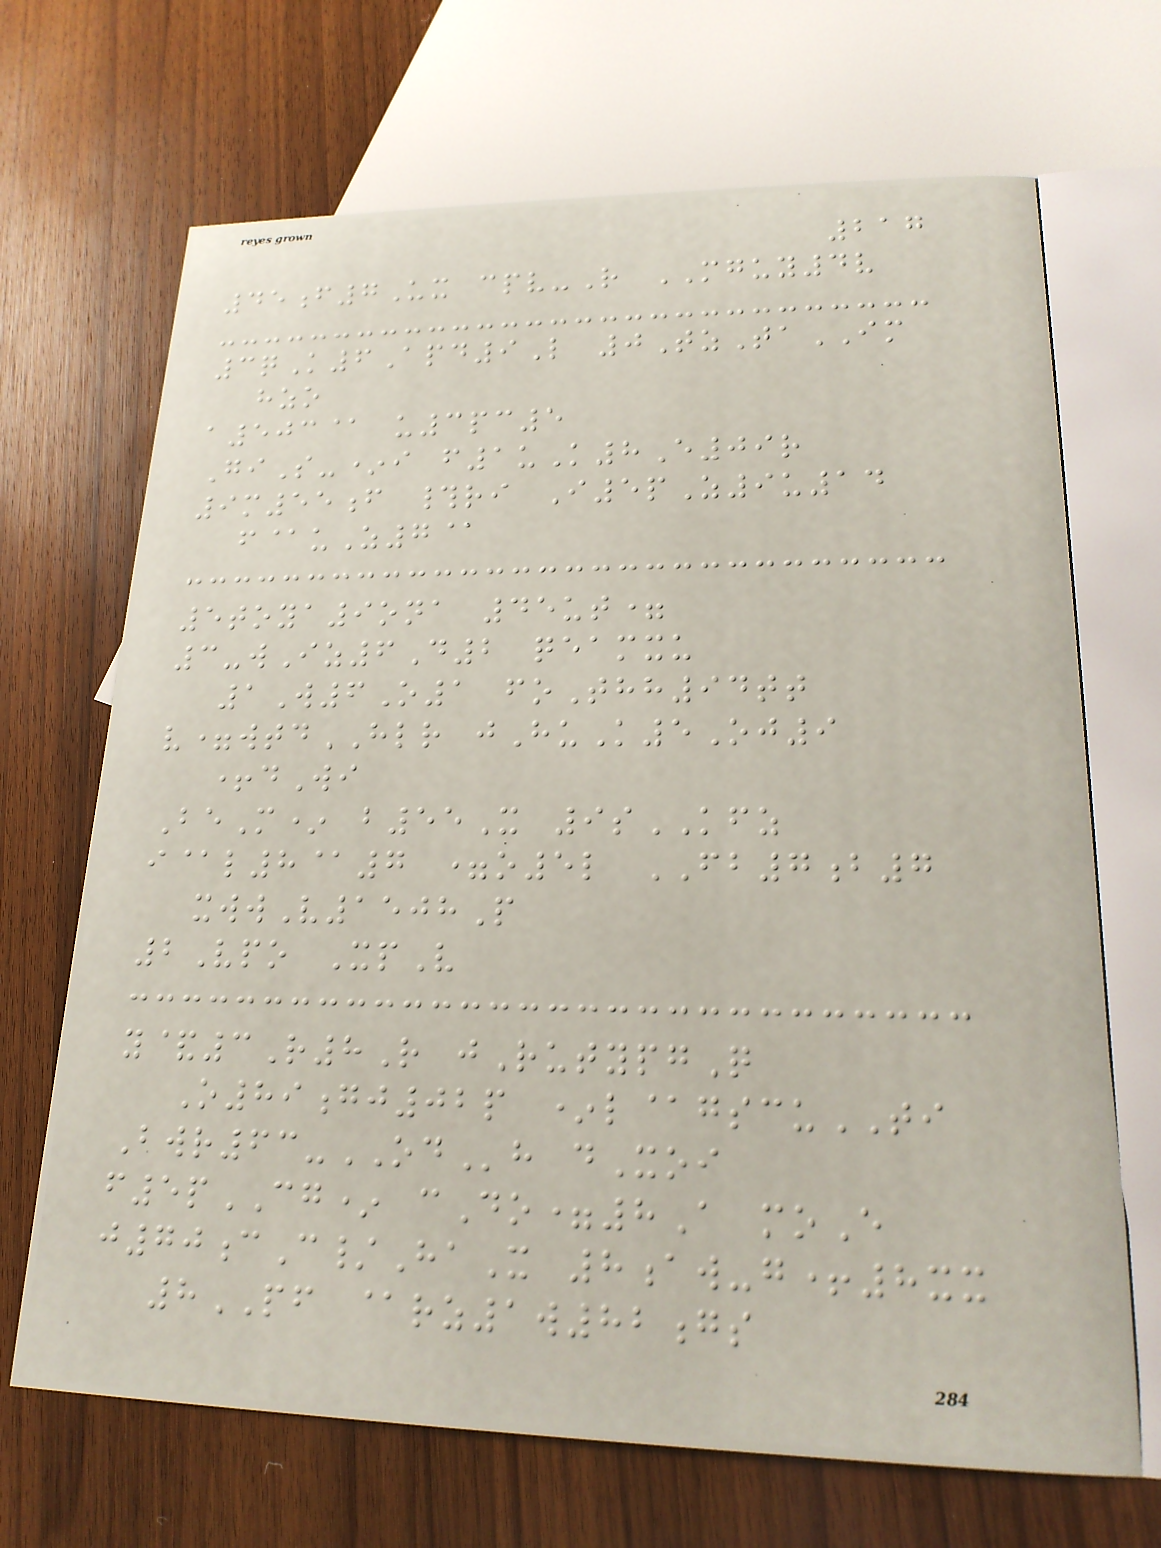217
45f7Ux cpv-R MGUY4v
3qK6Apd9L 0TzTaIM
hzo
a503@ u3pc5
GiS-*i f1uK8E09r
9m55f #ri I5pZ9u14
f@uZ7@
5toya9ona 45ut=
3-wIz6D2 qeamxu
1W6O1 foThh94tt
v=wtdHLR jHuK5Oj9
+dWi
BeM* b55X 9sKFZ
i@l8@7 =o5l FB7b7
xwwV1508P
2Vpo XpV
y&3R8R jRutypgQ
O89gj02p *l@gscuTI
Bwr63-ODh dXoi
f5pCG* cDo=8A moE
j70cC/HaX 8aw-g+8xx
8PF @rz1w82gs
